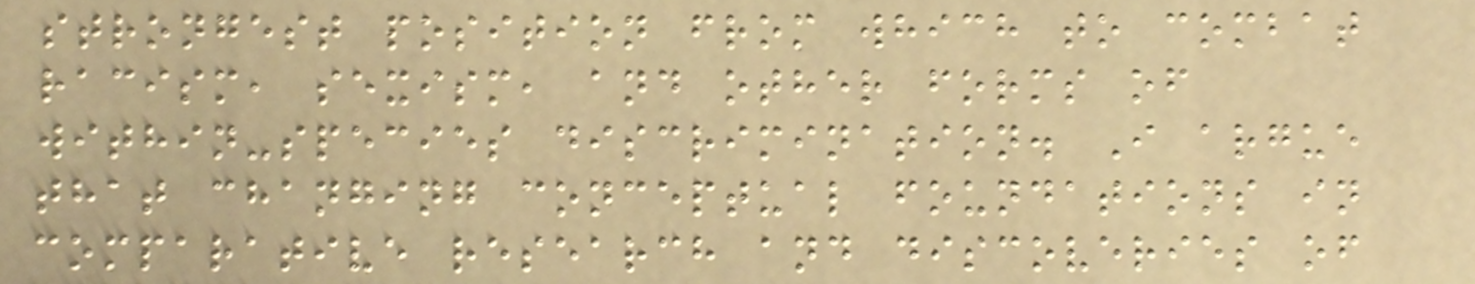strongest position from which to combat
racism, sexism, and other forms of
within-species discrimination. I argue
that changing conceptual foundations in
comparative research and discoveries of
